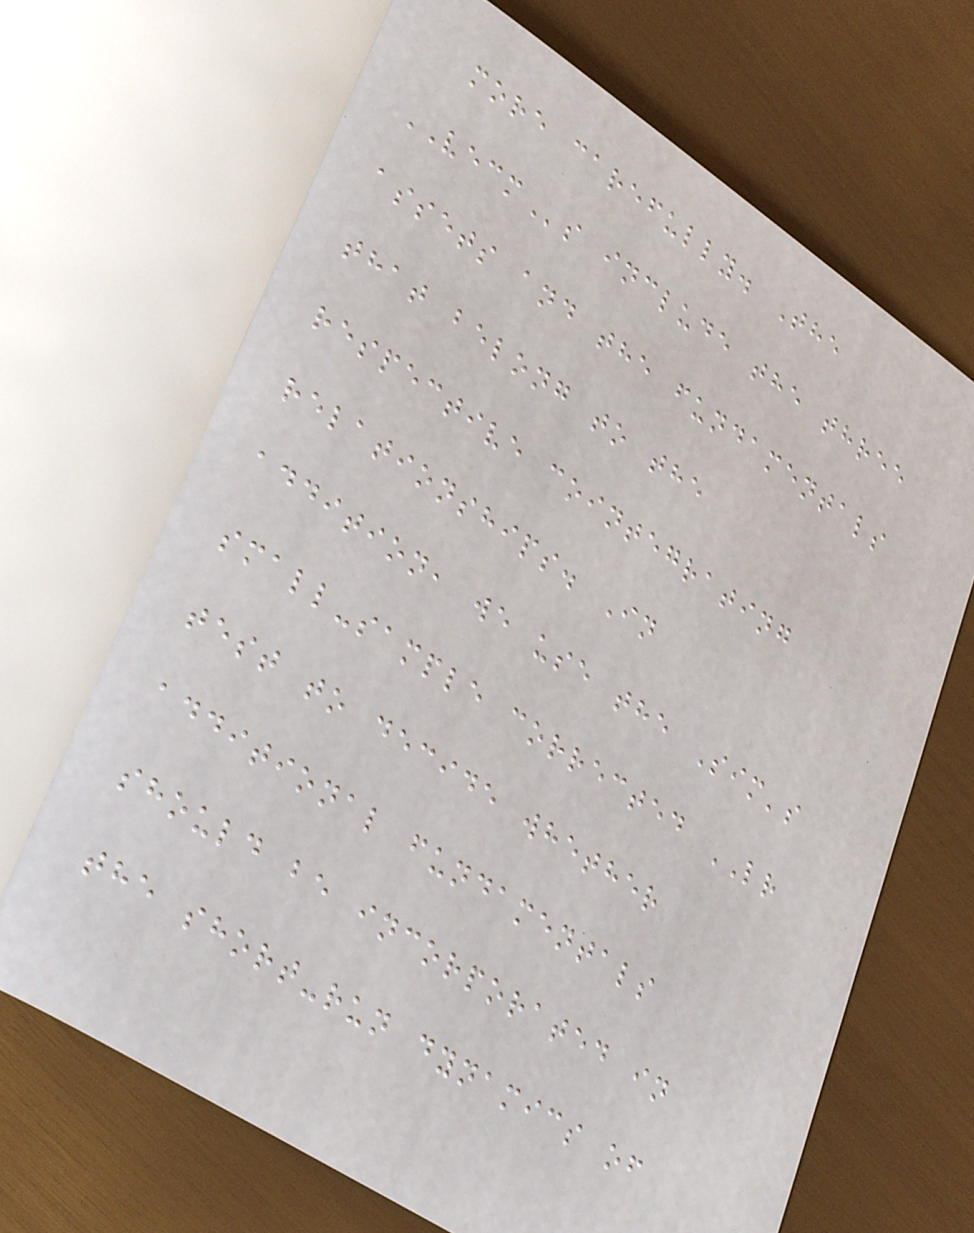more carefully. The
VECMs include the three
assets and the fundamentals
that belong to the
respective cointegrating
relationships. In
addition, we use the Sim's
small-sample corrected LR
test to decide whether
additional fundamentals
should be incorporated in
the short-run dynamics of
